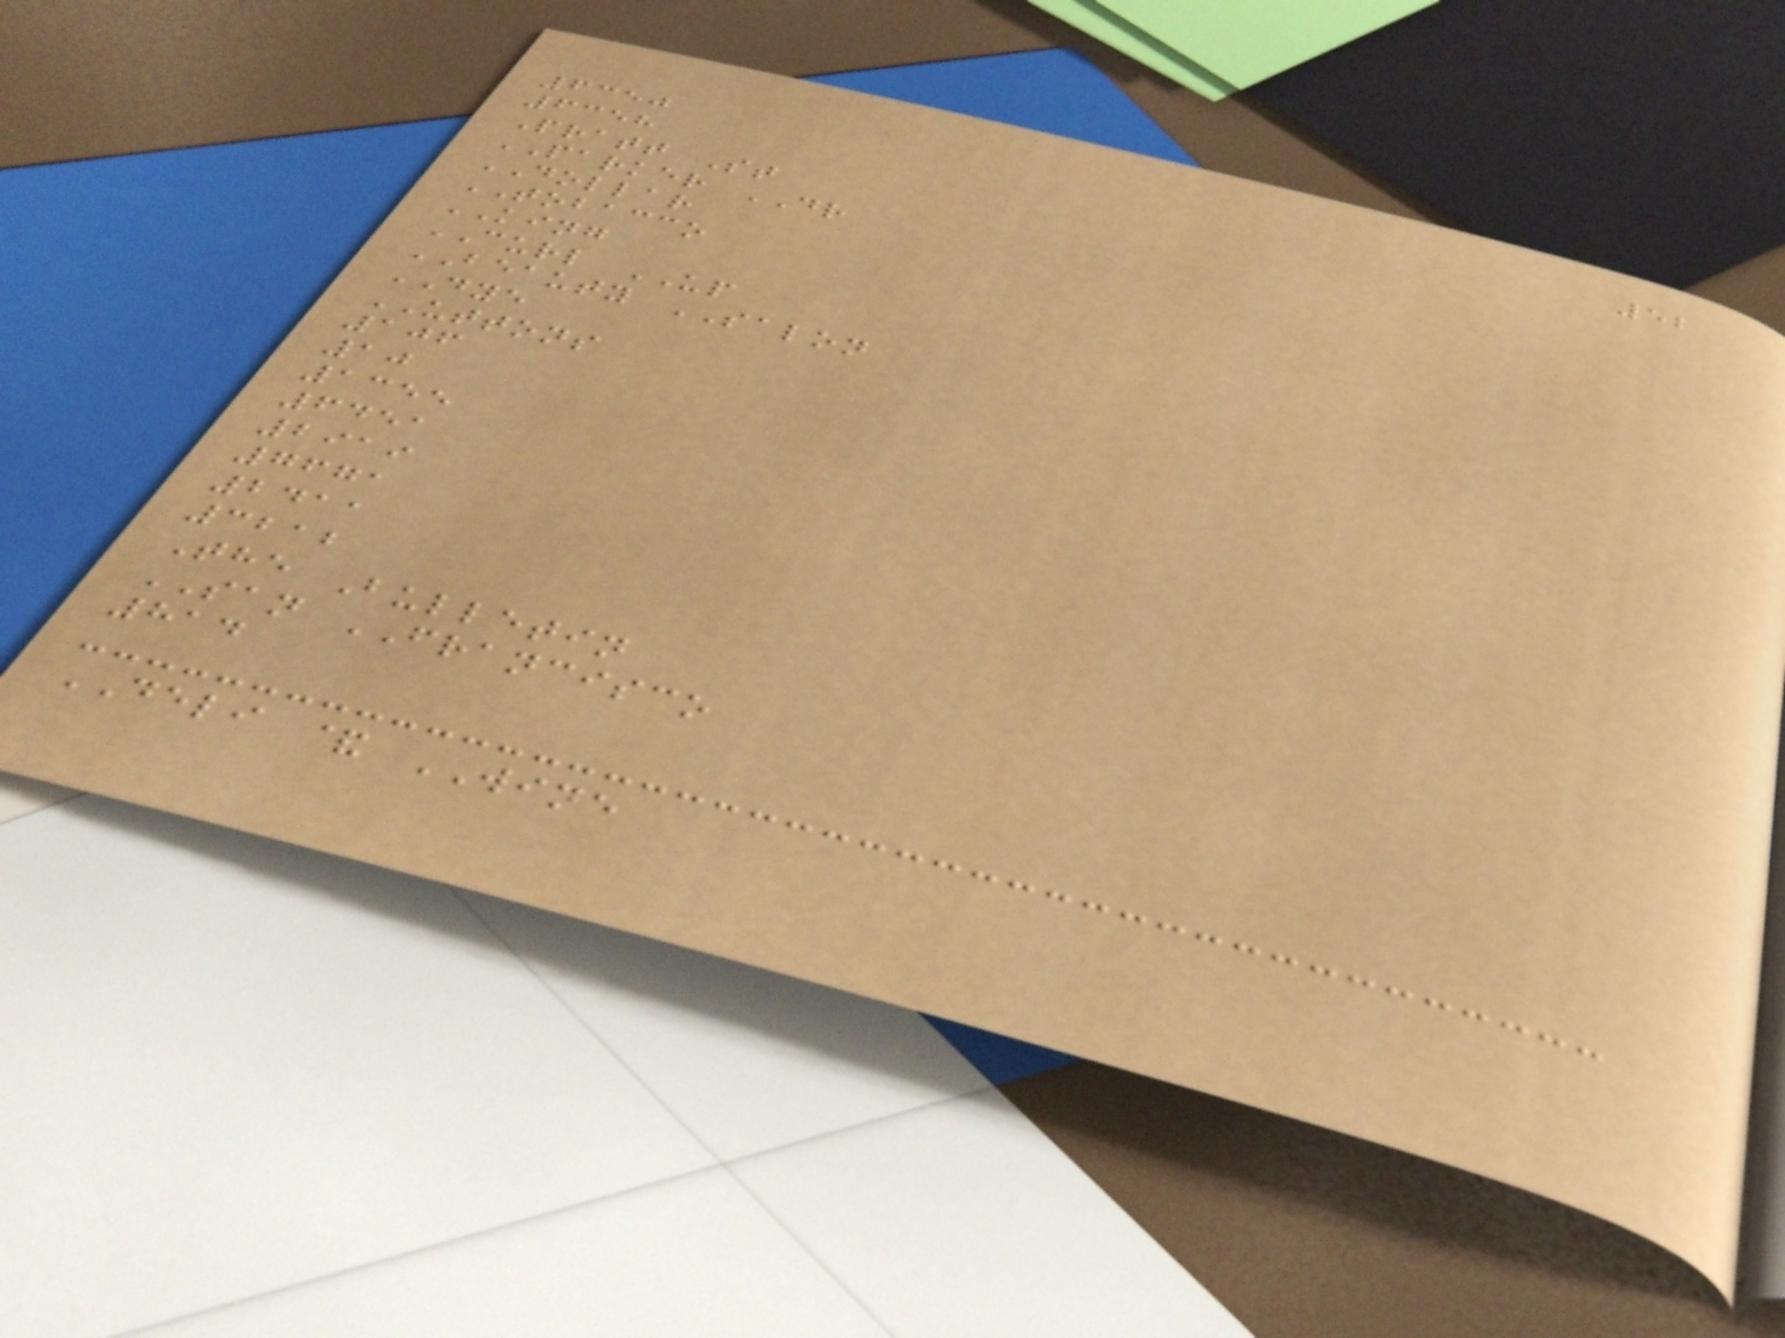52
6350
6358
Pratt St
PARKER DR
DOLLAR
TOBACCO
KING
CURL UP
BEAUTY SALON
DYE
UTTONS
106
10
1355
6451
2919
7671
2411
3212
The Bulletin
SAN FRANCISCO
814
DELI & WINE
